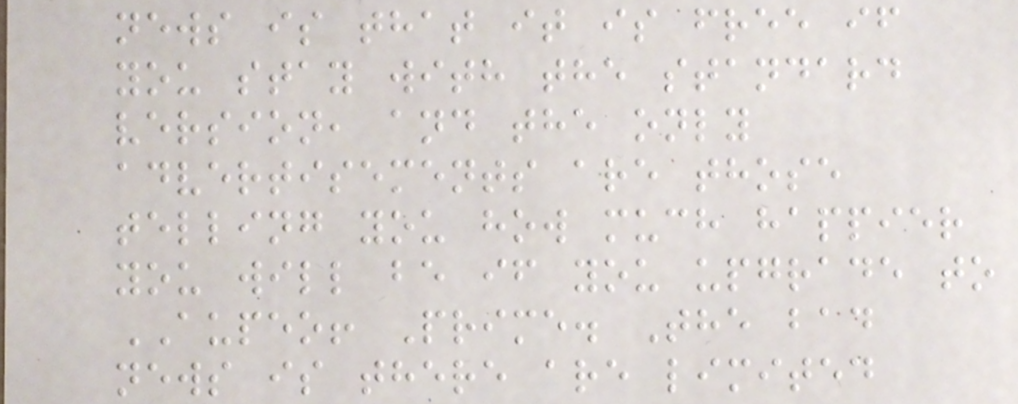news is that it is free if
you stay with the standard
version, and the only
advertisements are those
telling you how much happier
you will be if you upgrade to
AUPEO! Prime. The bad
news is there are limited
